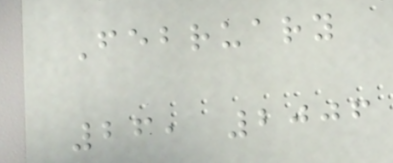February
26, 2006
